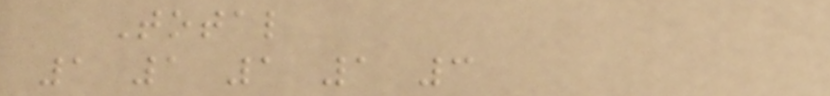Total
1 1 1 1 3
